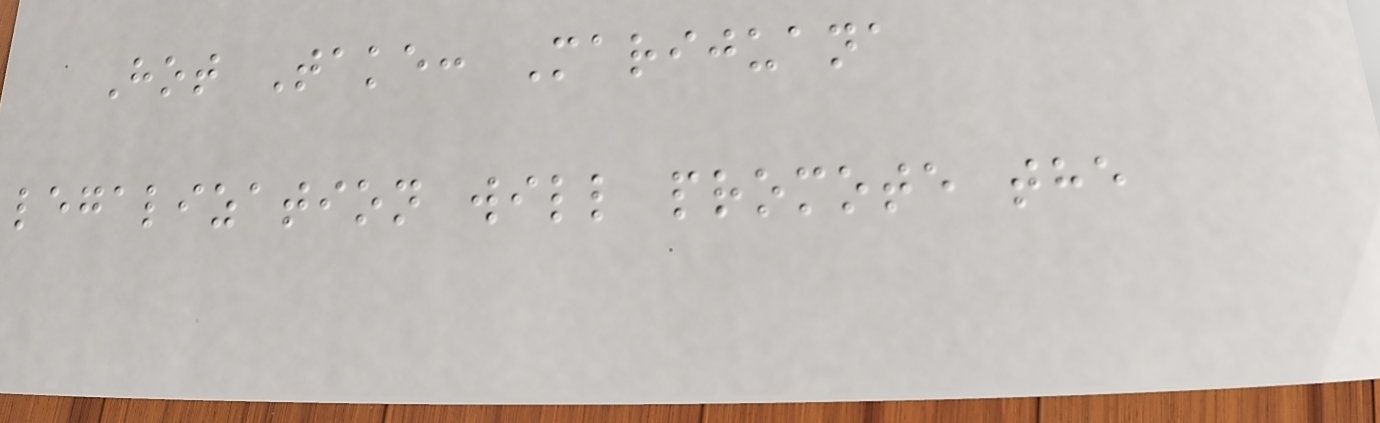Hot Take: Marijuana
legalization will promote the
